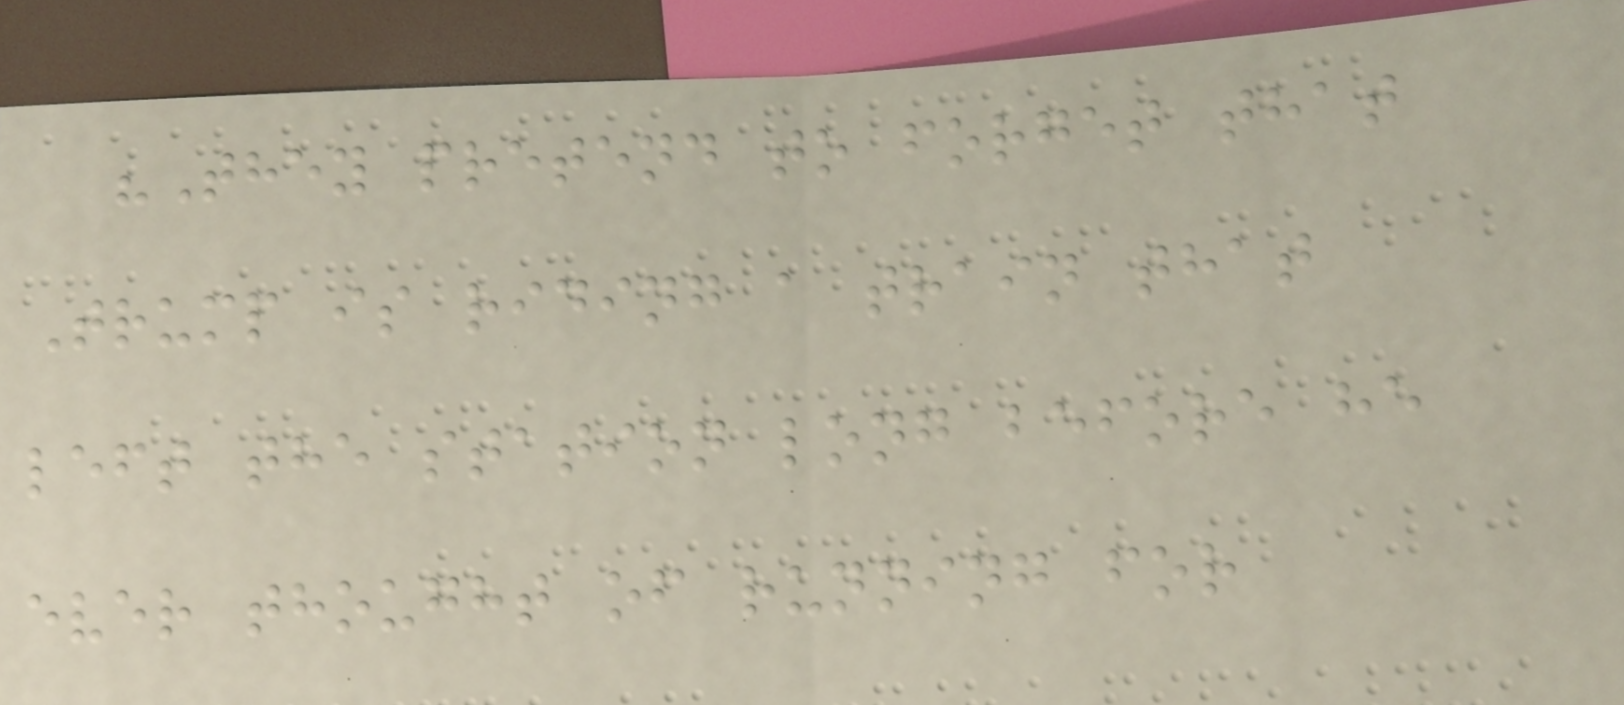"They pretend to forget that
Trump is riding a train that
left the station long before he
ever thought of running for
